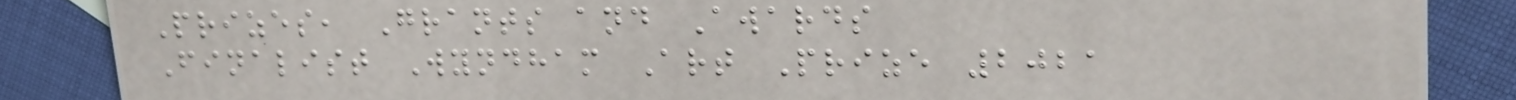Prizes, Grants and Awards
Finalist Wyndham Art Prize 2021
